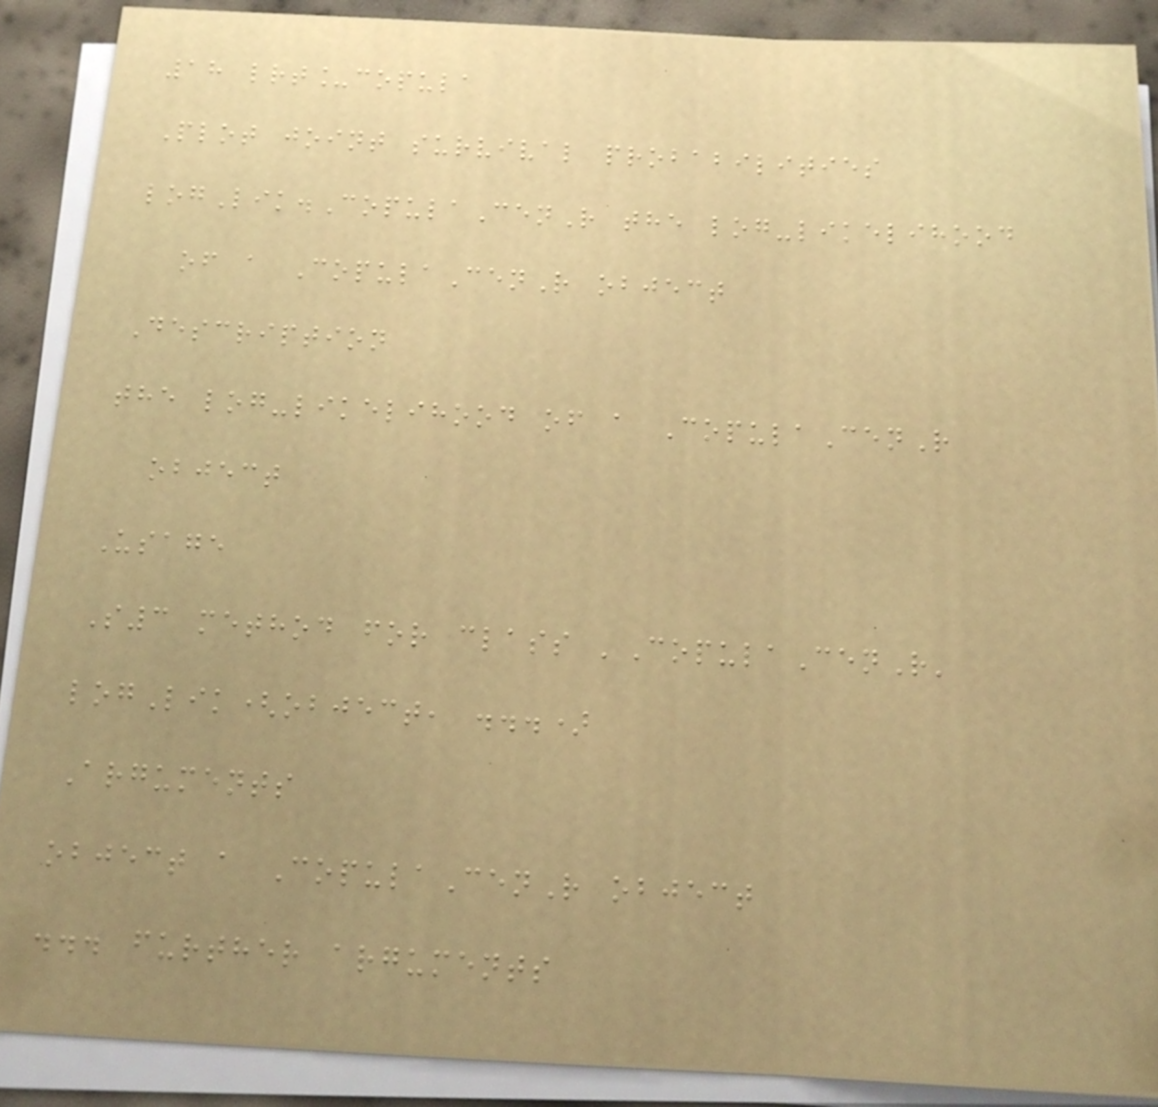18 lrt_copula
Plot joint survival probabilities
logLik.CopulaCenR the log-likelihood
of a CopulaCenR object
Description
the log-likelihood of a CopulaCenR
object
Usage
S3 method for class 'CopulaCenR'
logLik(object, ...)
Arguments
object a CopulaCenR object
... further arguments
